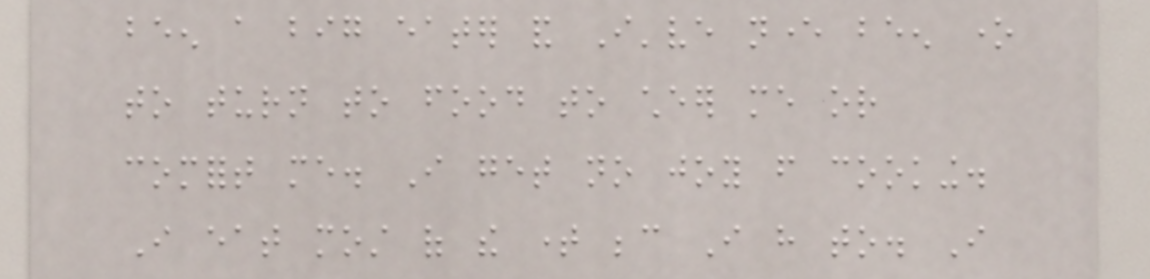been a big eater and I've never been one
to turn to food to cheer me or
comfort me. I get no joy from cooking.
I eat most of the time because I have to. I
